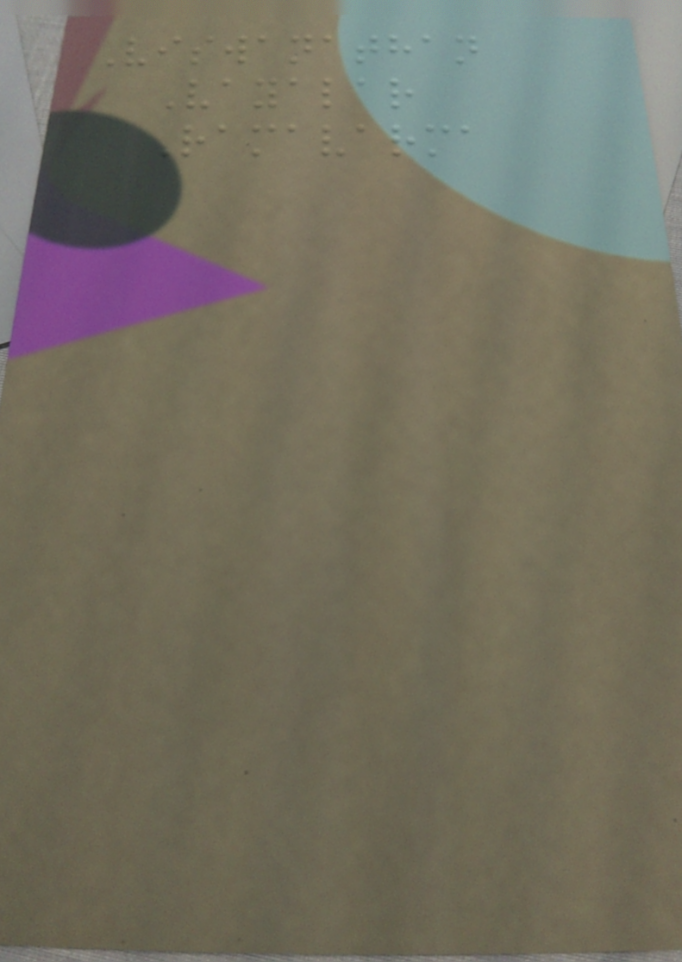Viswanathan
Vayalar
Ramavarma
